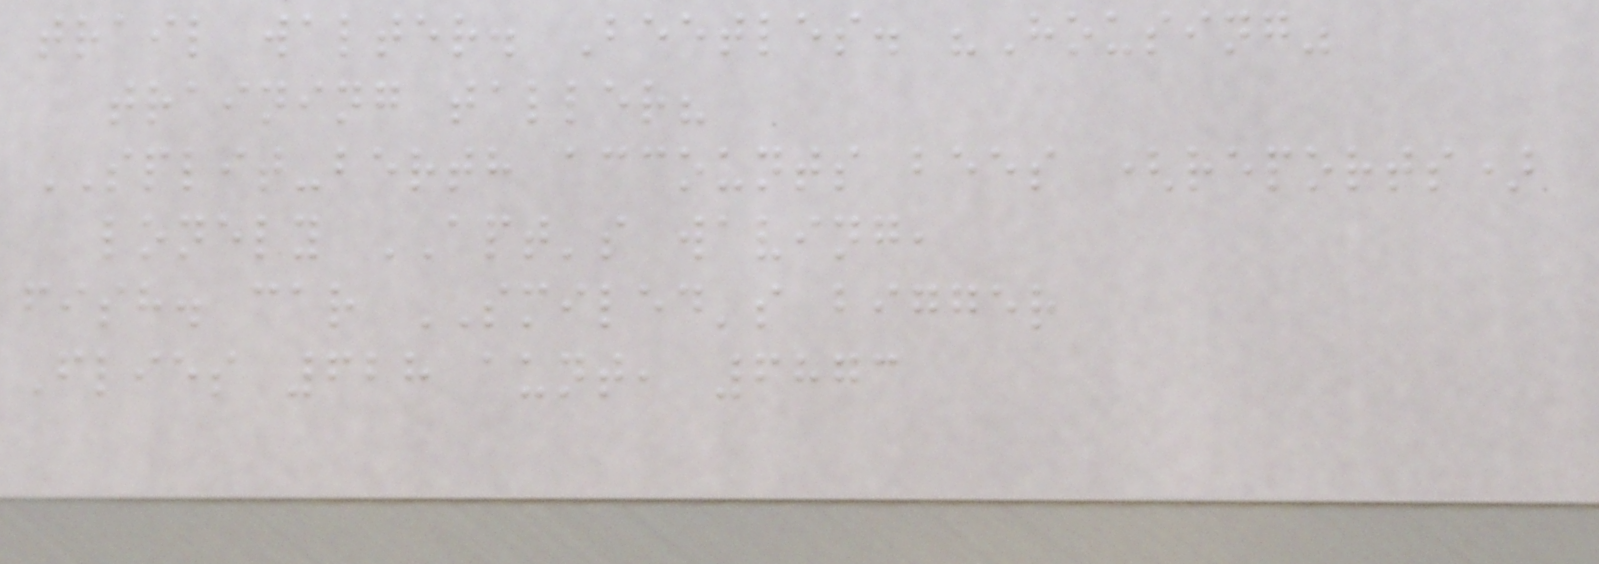trail walter. Beetles. "Housing"
training taller?
SPLIT-berth accounts bees (reports)
lonely APT's waving,
fish. car SMILED's bigger
Flies 628 aunt, 6873
